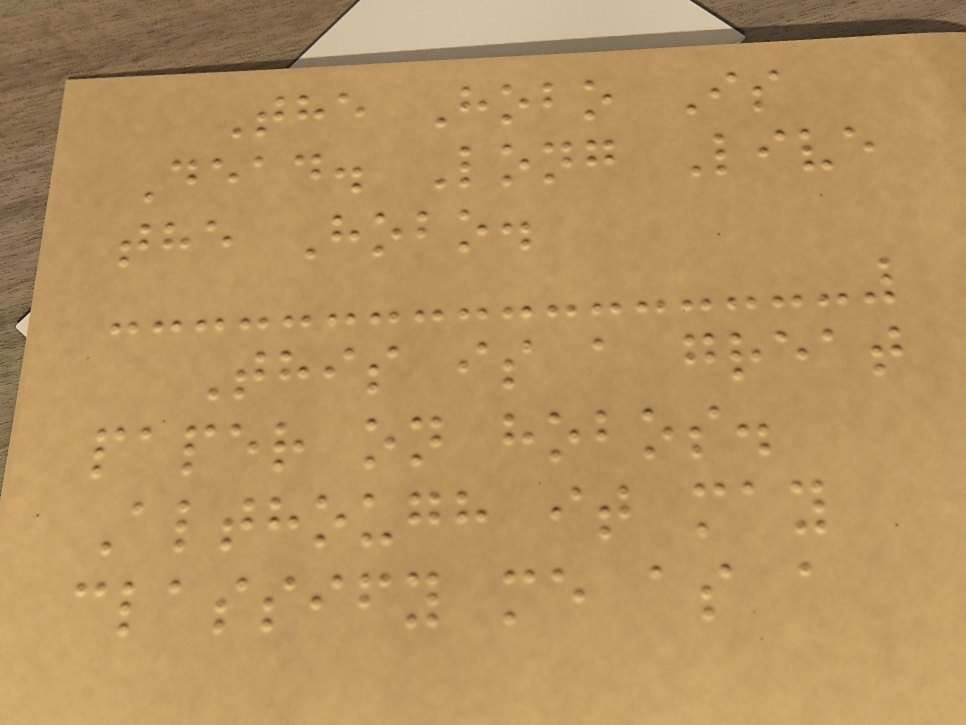The Hobo Is
Dead. Long Live
the Hobo.
This is a great
paper on hobos.
Although it may
classify me as a
